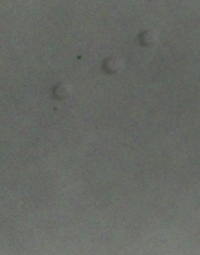I
